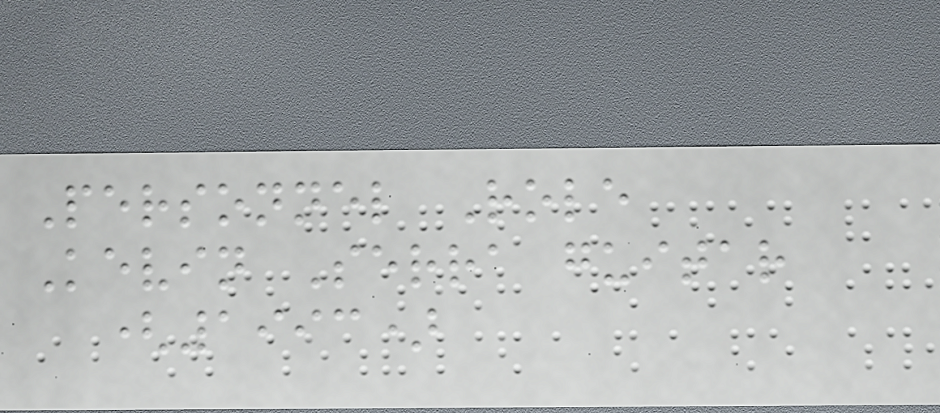Personnel Role
Kevin Serra guitar
(1993)
